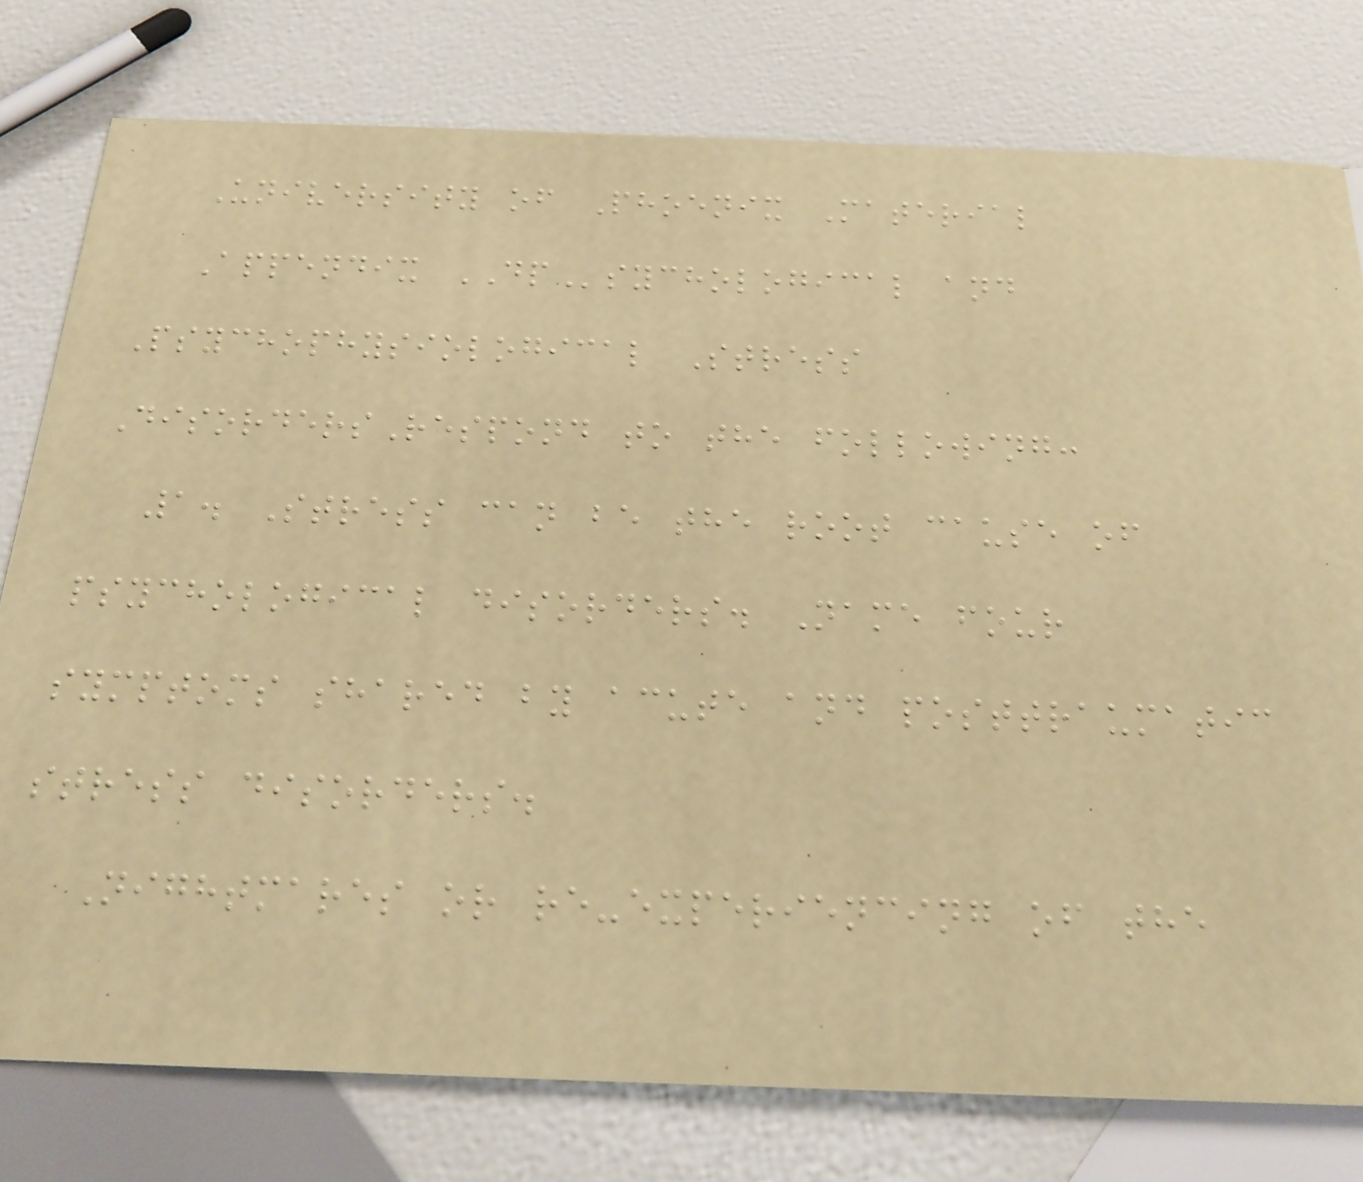University of Phoenix Material
Appendix DPsychological and
Psychophysiological Stress
DisordersRespond to the following:
1. Stress can be the root cause of
psychological disorders. Name four
symptoms shared by acute and posttraumatic
stress disorders.
Nightmares or re-experiencing of the
